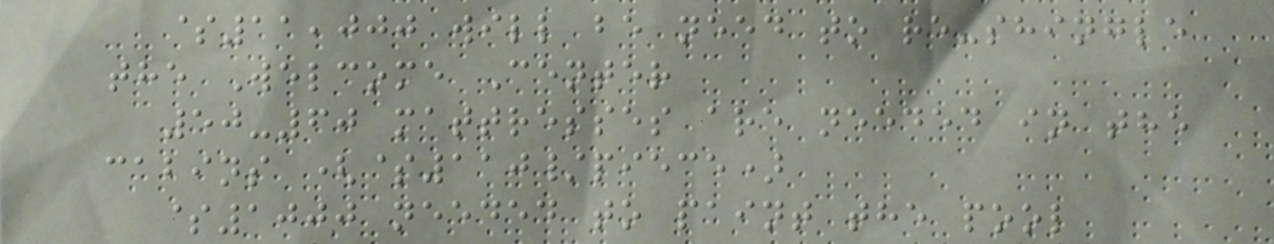$11,000 will be need to re-shingle
the Welcome Center
50-60 mattresses are needed in the
cabins ($110/piece)
$1000 needed to paint the pool
